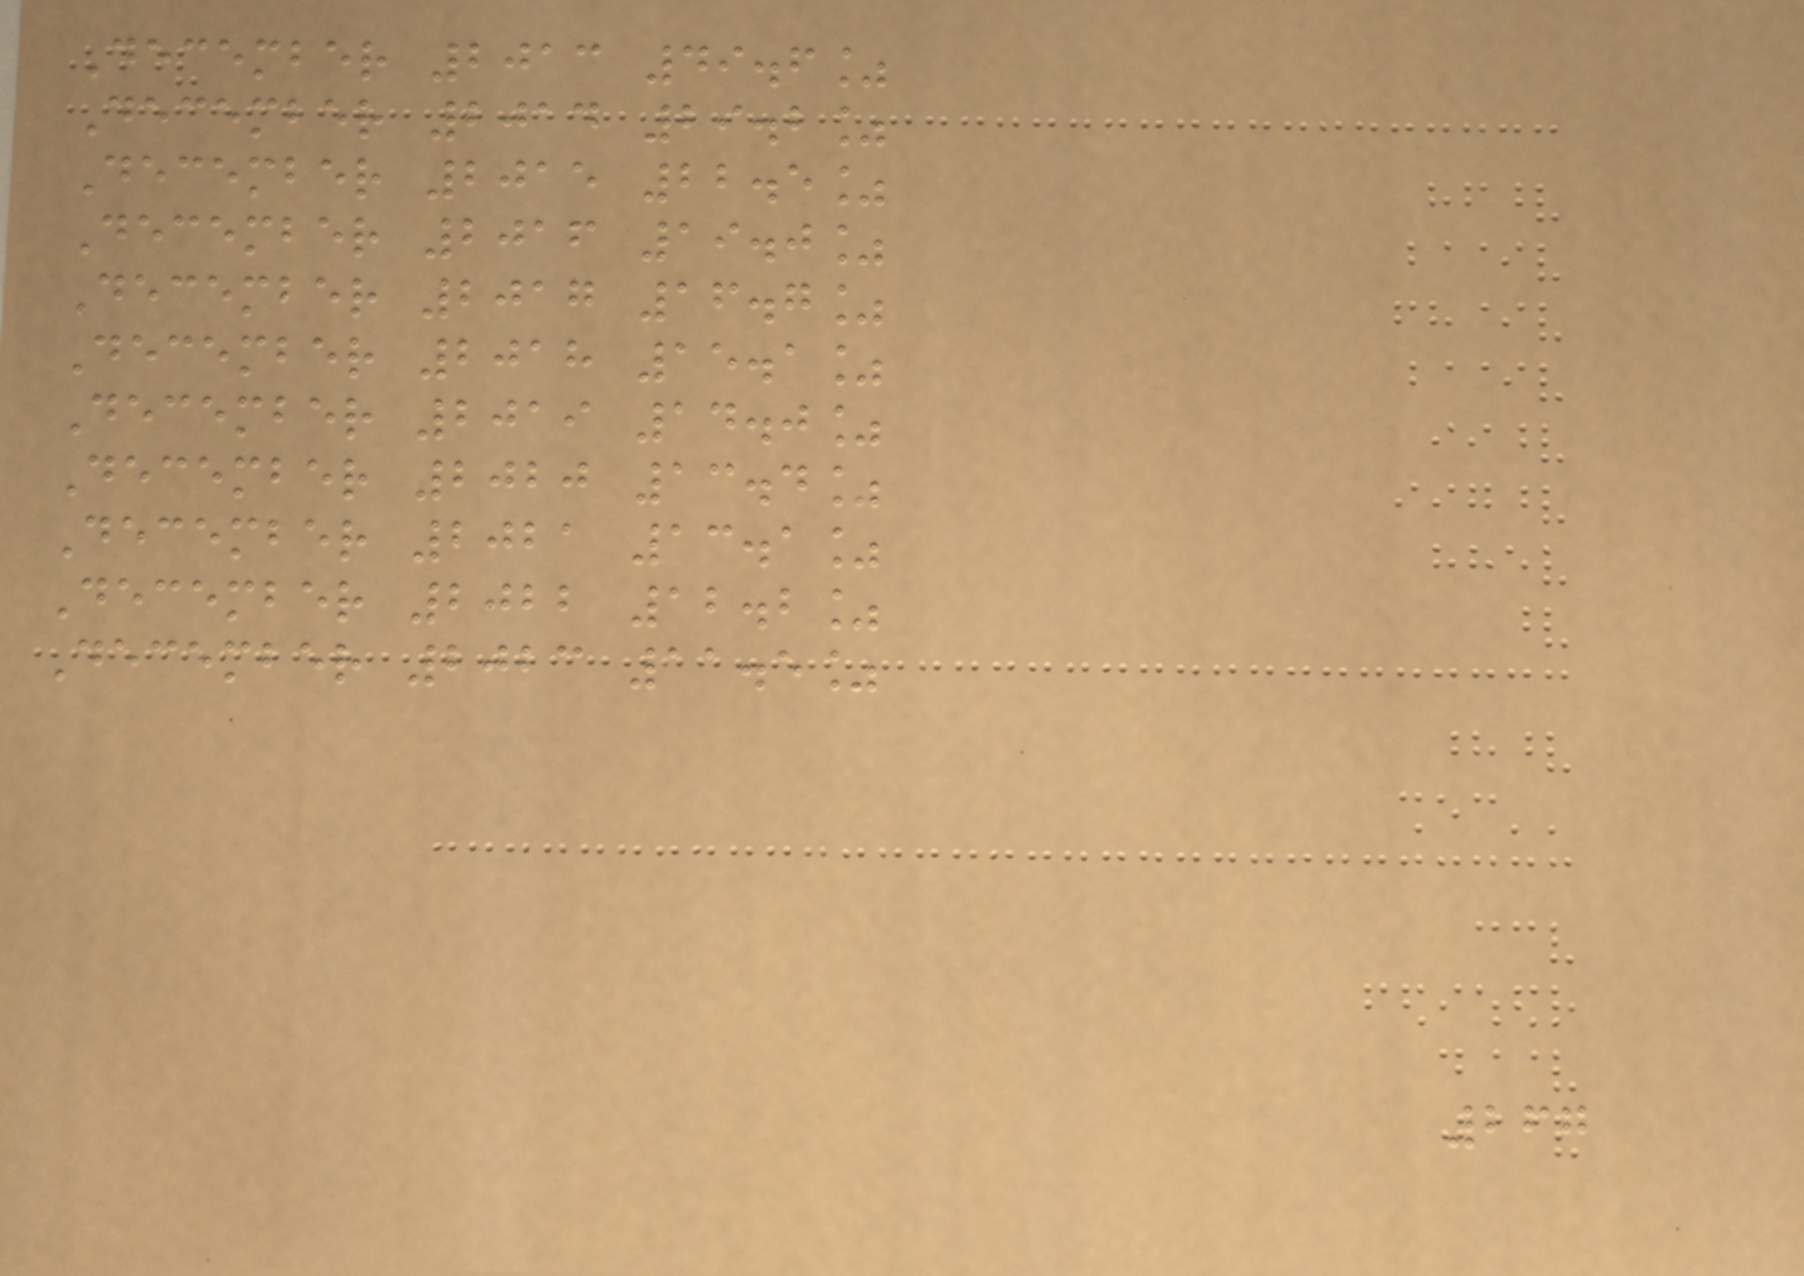December 2013 49.6%
December 2014 29.2%
December 2015 22.5%
December 2016 19.0%
December 2017 16.7%
December 2018 15.1%
December 2019 14.0%
December 2020 13.4%
December 2021 13.1%
December 2022 12.2%
December 2023 11.5%
267
